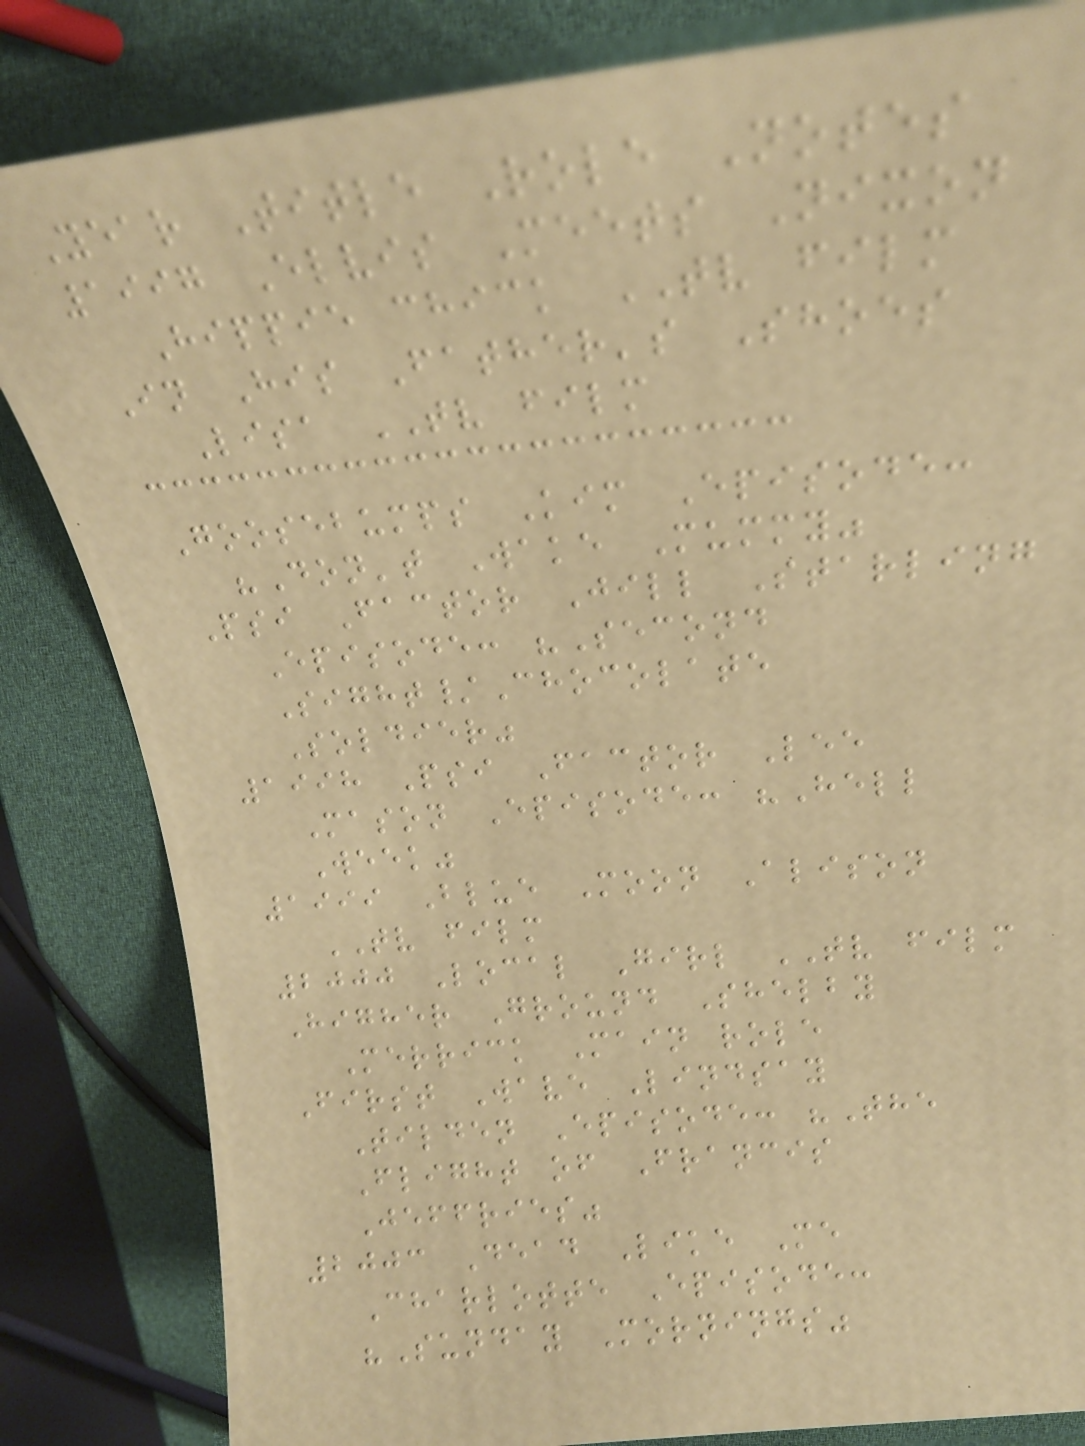Year Title Role Notes
1997 Elvis Meets Nixon
Hippie chick TV film
In His Father's Shoes
Lisa TV film
Goosebumps Kim Episode:
"Don't Wake Mummy"
Psi Factor Jill Starling
Episode: "Second
Sight/Chocolate
Soldier"
1998 Psi Factor Lee
Mason Episode: "Hell
Week"
1999 Blue Moon Alison
TV film
2000 Local Girl TV film
Higher Ground Shelby
Merrick Main role
First Wave Lindsay
Tilden Episode: "The
Flight of Francis
Jeffries"
2003 Dead Like Me
Charlotte Episode:
"Sunday Mornings"
